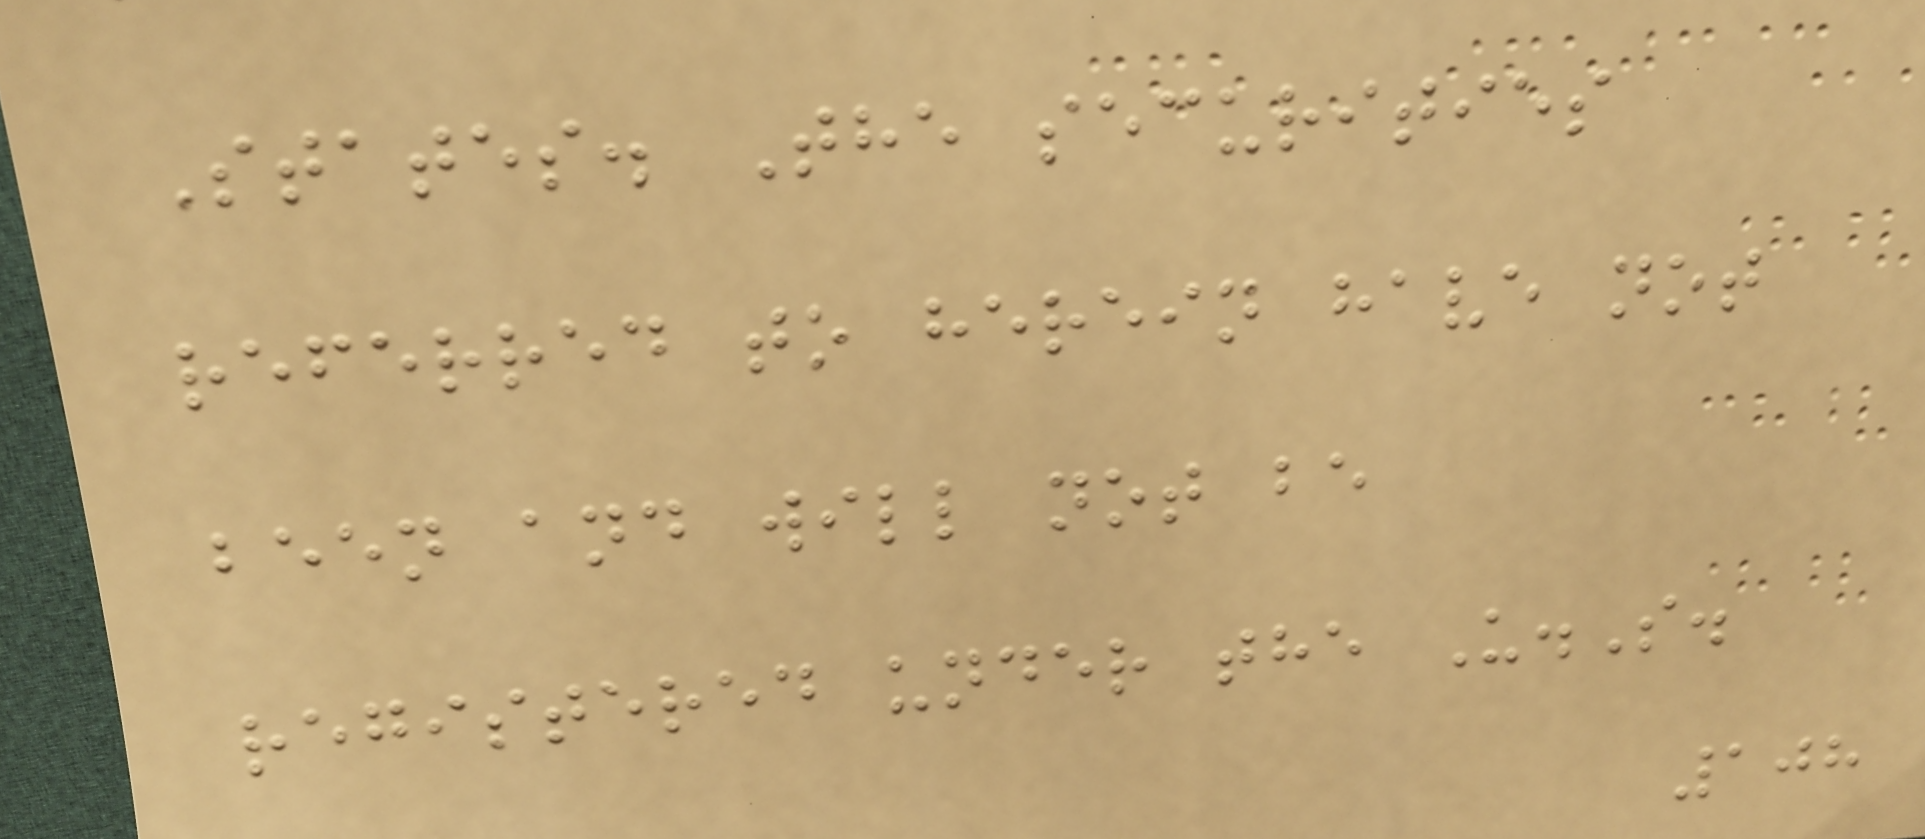States. The securities
referred to herein have not
been and will not be
registered under the U.S.
108
